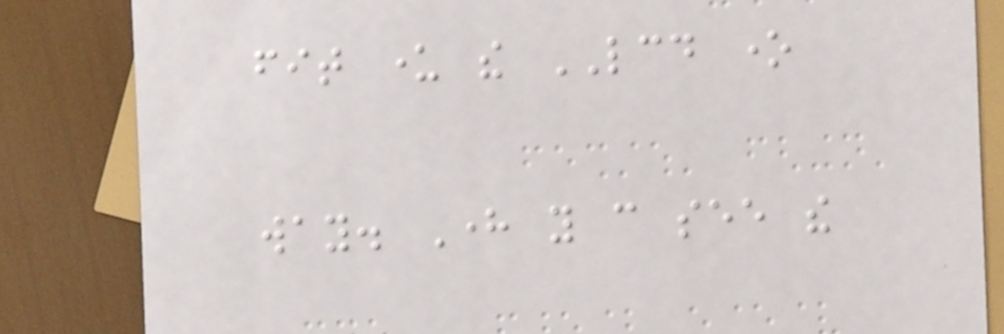fit under the LCD one
way. Here you can see the
